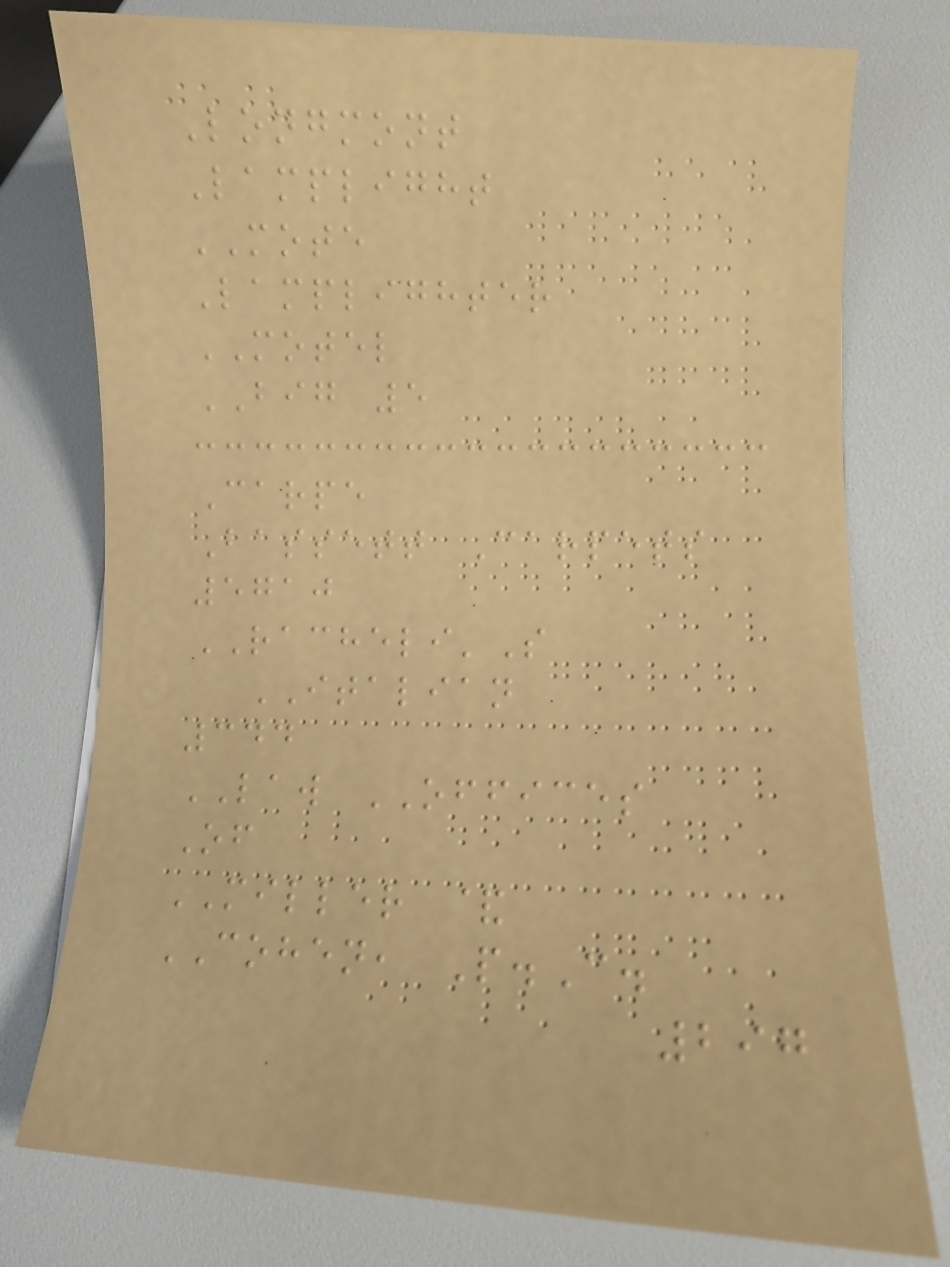Longmont
Lamplight
MOTE
Lamplighter
MOTEL
BIG 5
Carpe
Bassett Carpets
5710
RACHELI'S
ITALIAN
344
LAW OFFICES
Of
MILLER &
COHEN, P.C.
297
